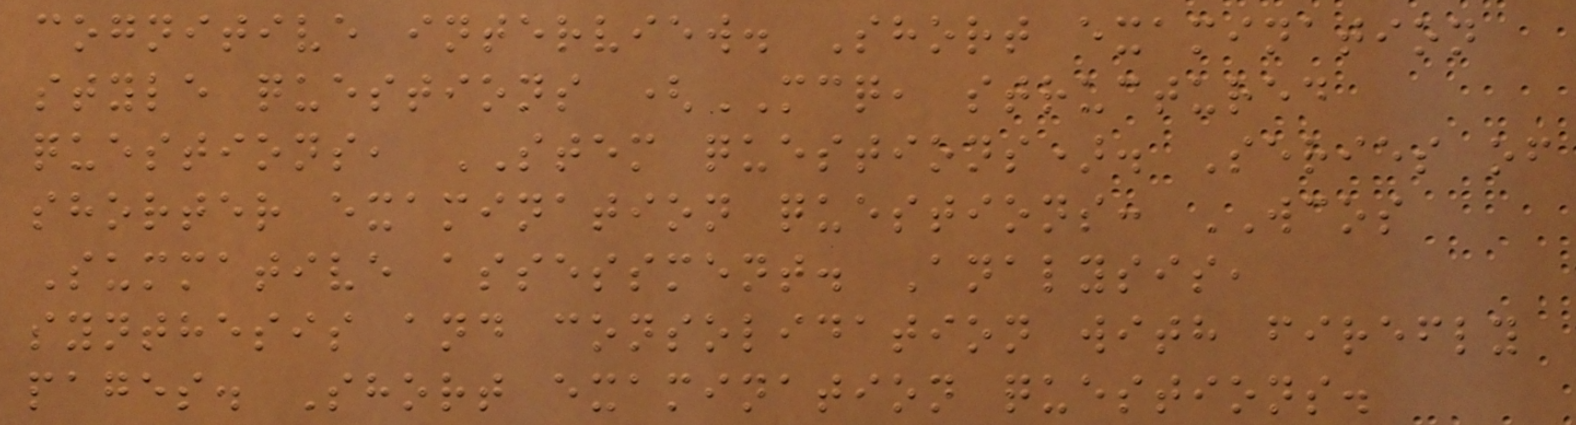cognitive interview. Short examination
style questions (MCQ, structured
questions, STEM questions). Series of
shorter examination questions: WCOS
Summative assessment. Analysis,
synthesis and consolidation with firefly
pages. Short examination questions.
